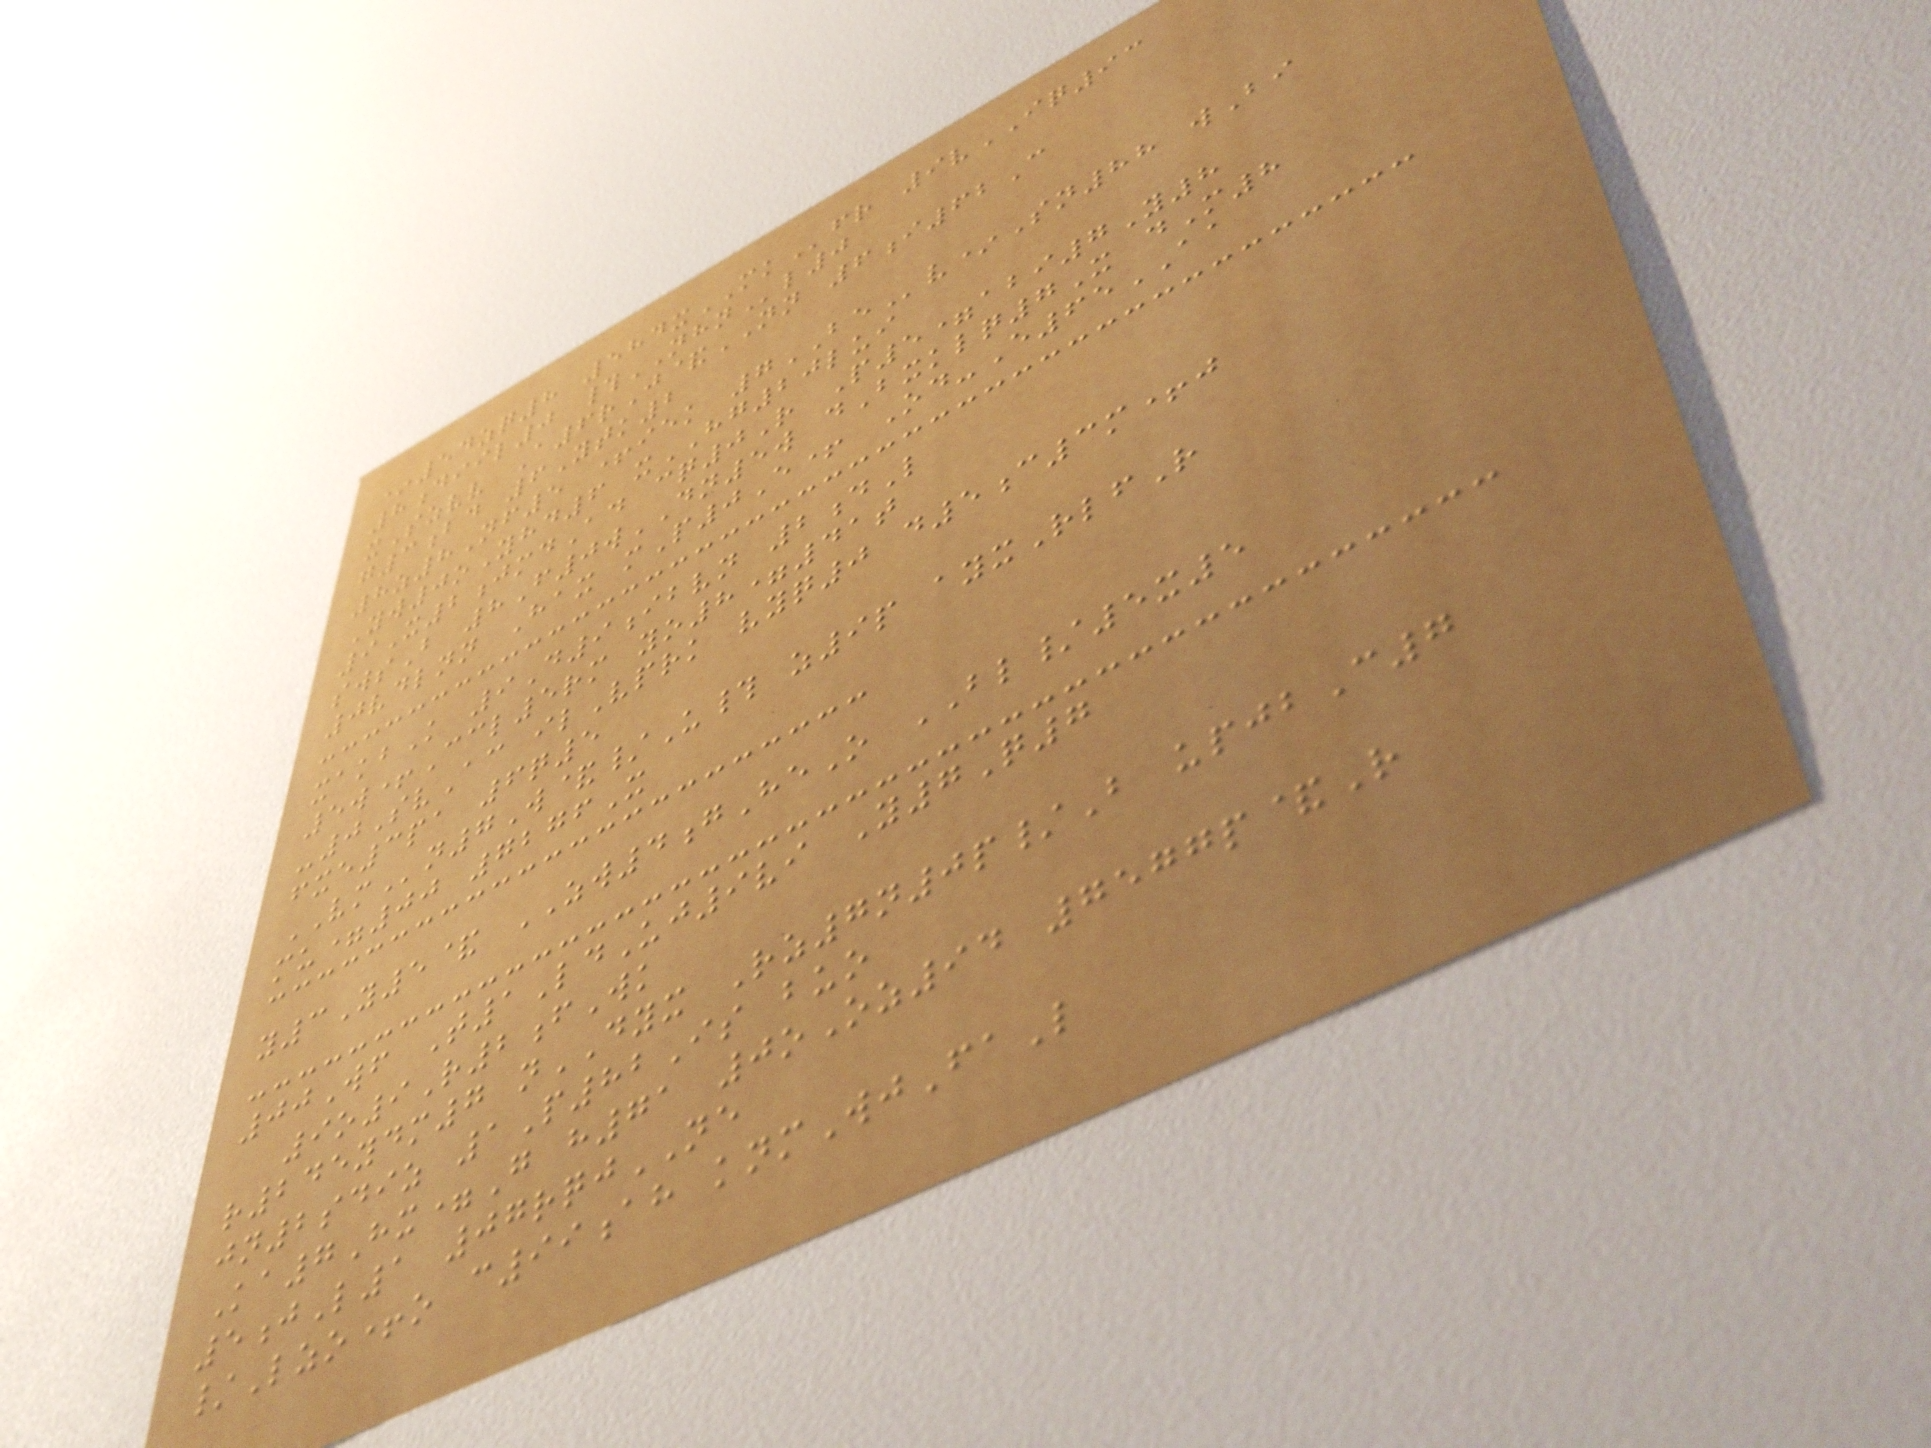*54zq8 584xMKfr 9vIQ93
8diil0 #NHNl0
xSzvv A6rJ&NN 6i62C
g3bd 6Ytk2
8z8Nf5 +iek 7BEv*Sn88 wBi
Yw0oYhd6 xHG20lui
9X2jmdAd cq0R P5=abi7Y8
swsB 8F0wDN5w dBxklq7X dM8
0vdlnn Hax mP0E+ Od-E65AA
xakbK 9D9ibvn 2dL
5w+Ccl5rm yo8=41t
-0SvAc ilVprk vyq0 d5c3m+j
fxe3pa 6q5
VMn7W&/U# z9p ayxRlfR
mu=00 7276X
y3Y5& ZW4gHeO BL/5x5
00Wf T1LdUj9vi Y7Q7
9o9R2fWk
r245ydm7 nDYX Rz7n0p/B upjbC7
jn2sdiz 1P82Is buo
Ka7Hx=G h71 0oOz94 7577p&R
5jL1 07rqjNE
/Lzo+o c99ah knmWjFaL
